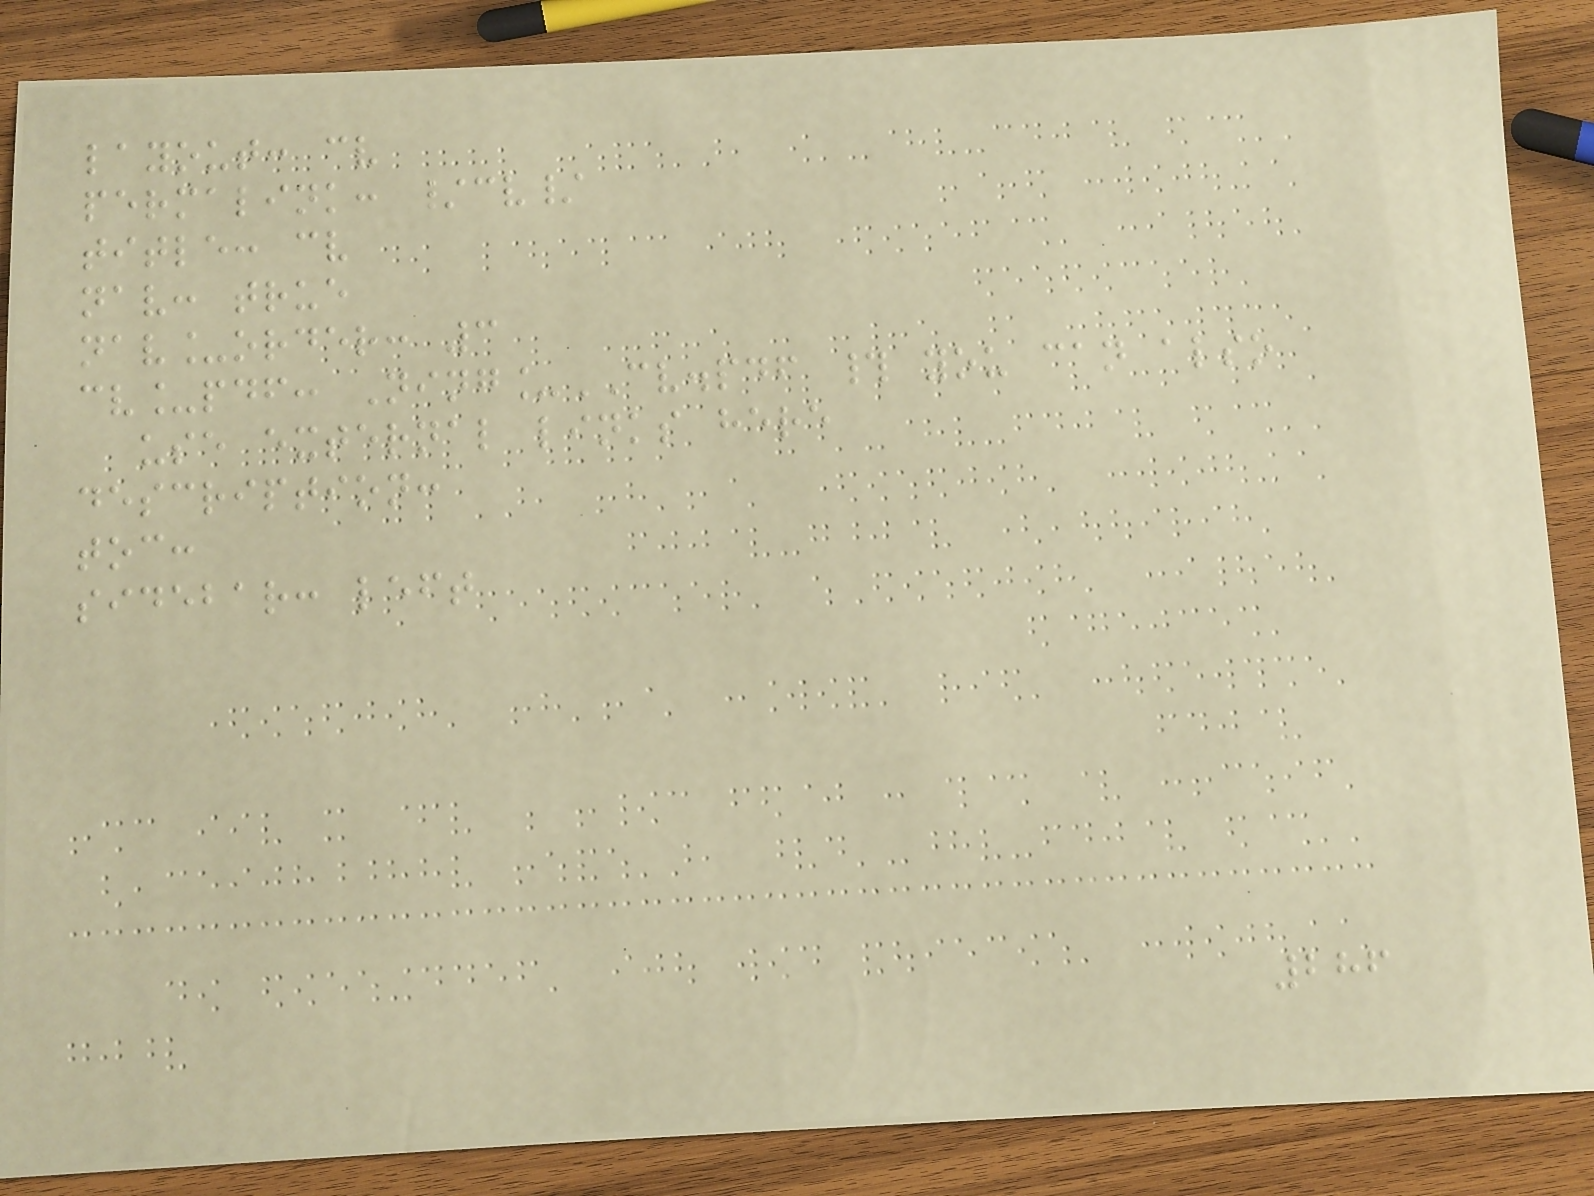layout: cv
permalink: /cv/
title: cv
nav: true
nav_order: 3
cv_pdf: Ning_CV.pdf # you can also
use external links here
description:
toc:
sidebar: left
286
